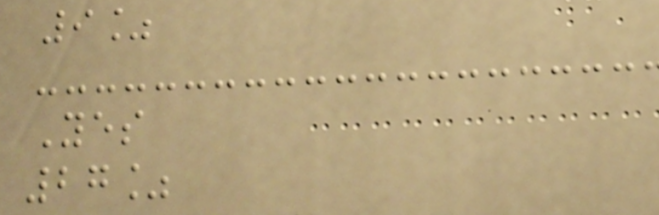9%
Yes
27%
